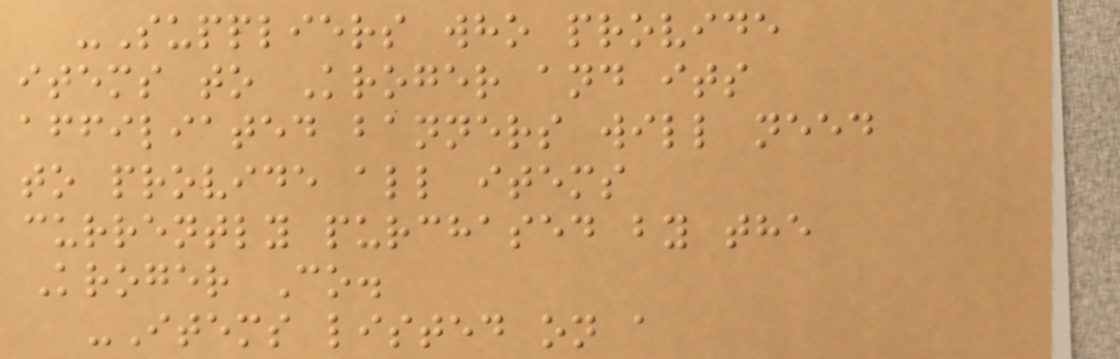-Suppliers who provide
items to Kroger and its
affiliated banners will need
to provide all items
currently purchased by the
Kroger Co.
-Items listed on a
